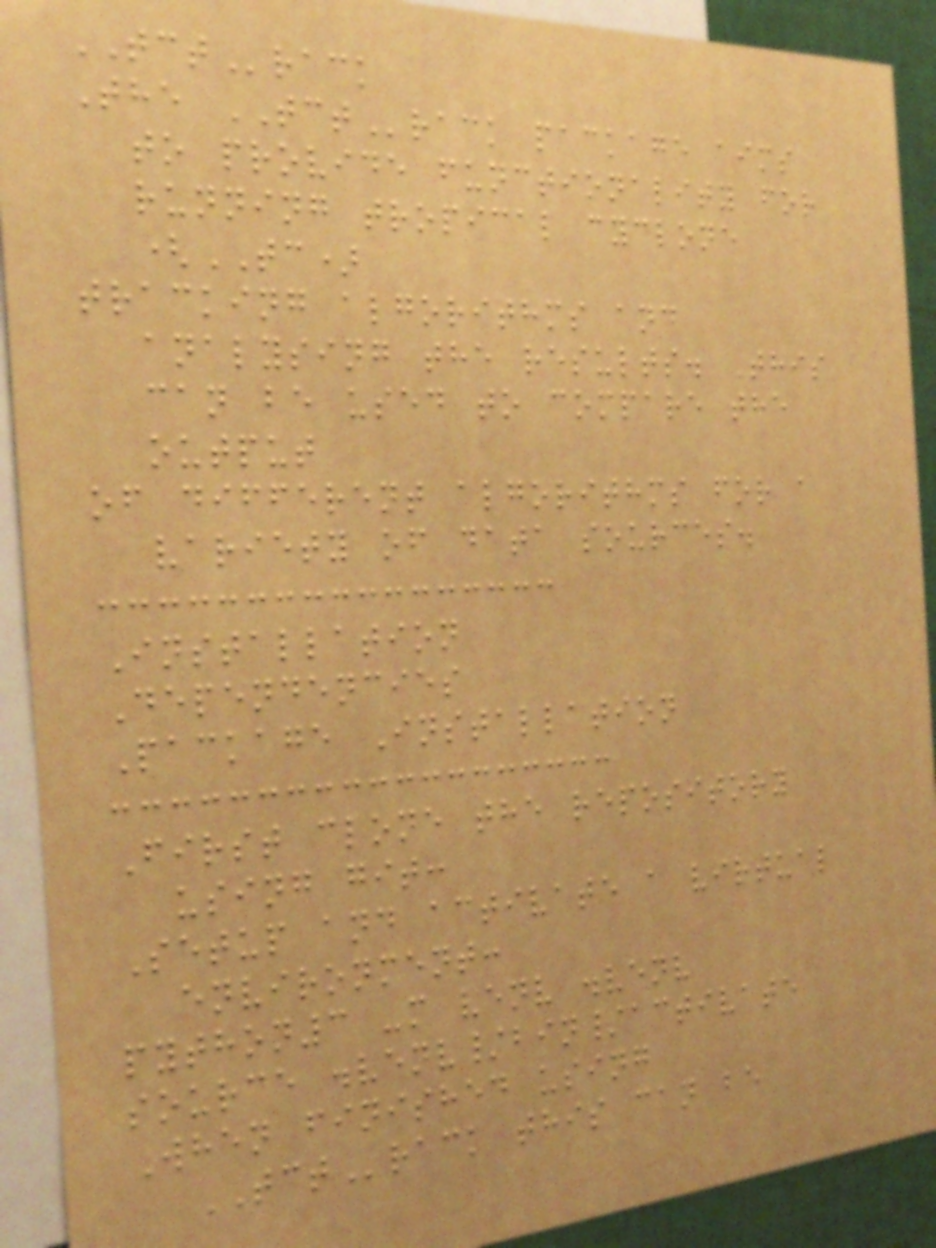TCTrack
The TCTrack package aims
to provide functionality for
running tropical cyclone
(TC)
tracking algorithms and
analysing the results. This
can be used to compare the
output
of different algorithms for a
variety of data sources.
Installation
Dependencies
Package Installation
First clone the repository
using git:
Setup and activate a virtual
environment:
python3 -m venv .venv
source .venv/bin/activate
When finished using
TCTrack this can be
